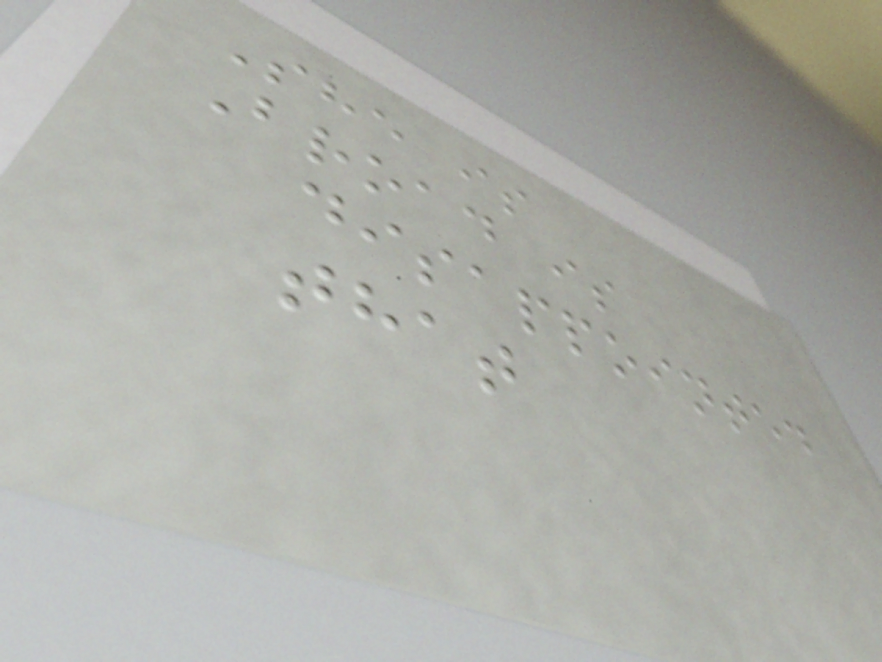She is
Broad is
disappointed
that
